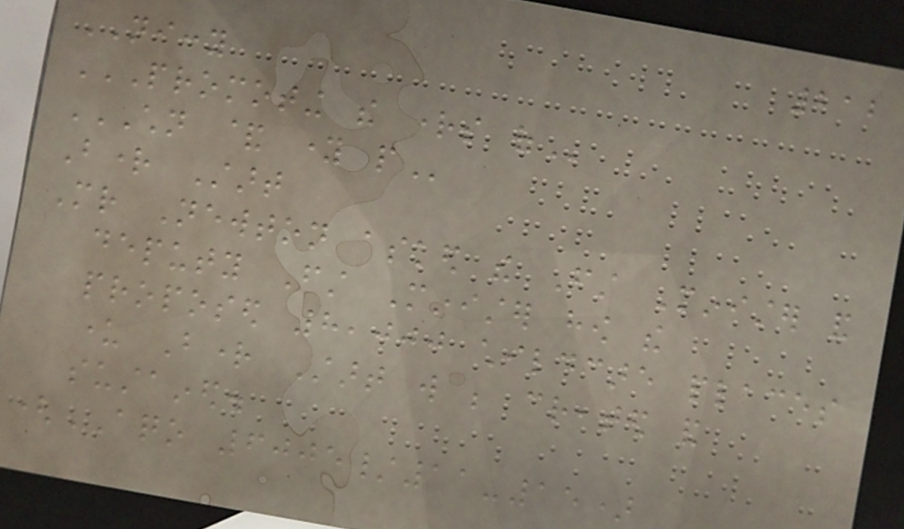212
NICCY
PROMOTING THE RIGHTS OF
CHILDREN & YOUNG PEOPLE
Bright Start
Mr Newton asked the First Minister and
deputy First Minister how the
proposed 8,000 childcare places
under Bright Start will be created and
sustained.
(AQO 6005/11-15)
